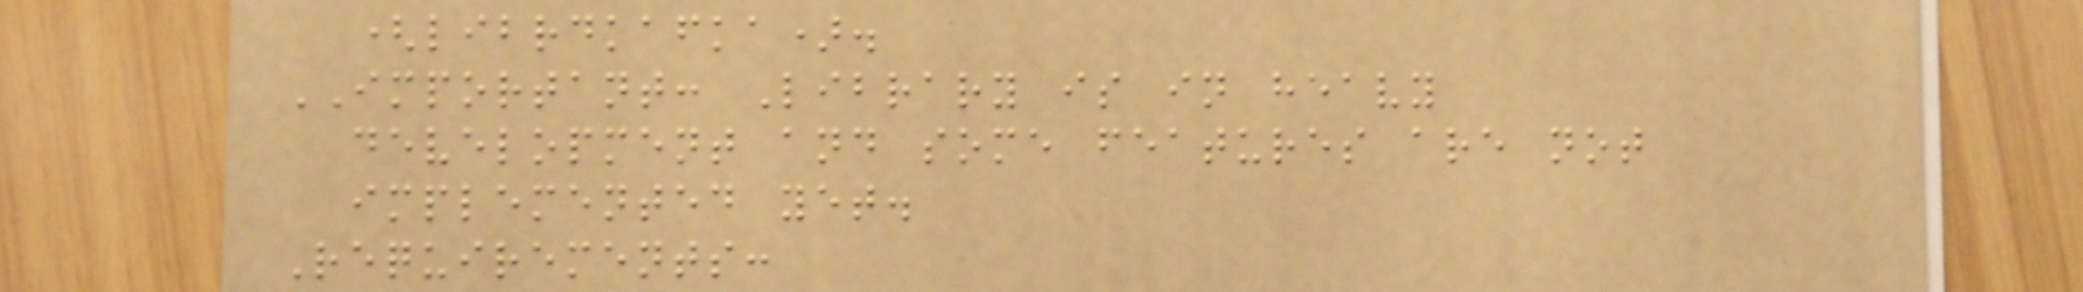(librdkafka).
IMPORTANT: Library is in heavy
development and some features are not
implemented yet.
Requirements:
